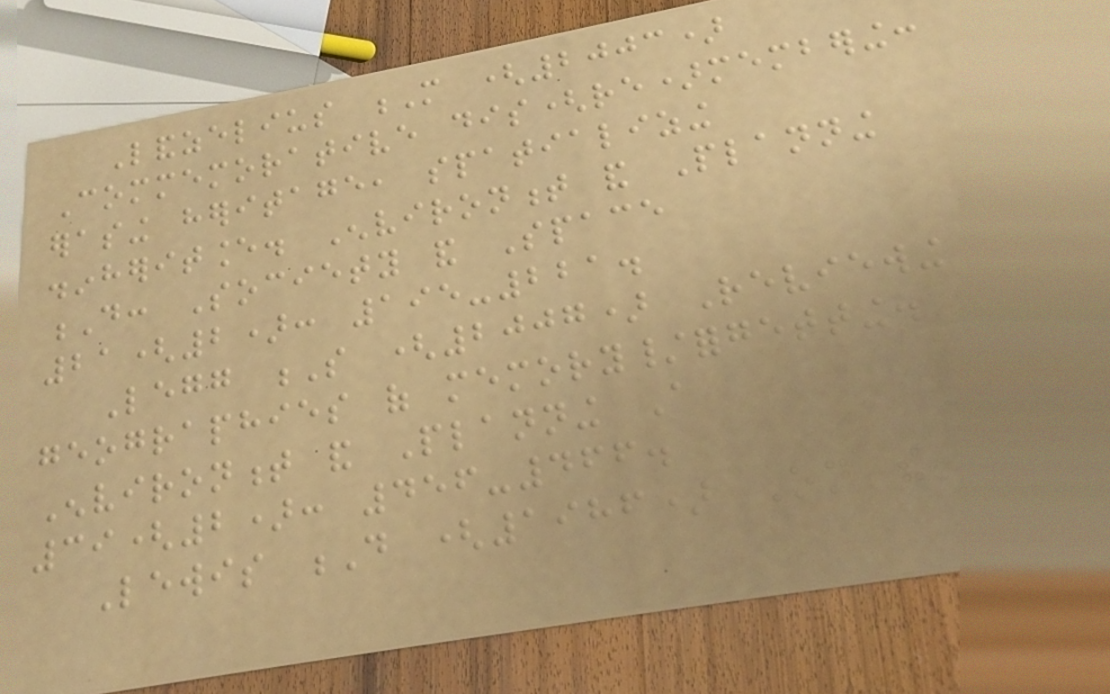Landzelius M (2003)
Commemorative dis(re)membering:
erasing heritage, spatializing
disinheritance. Environment and Planning
D: Society and Space
21(2): 195-221.
Legg S (2007) Reviewing
geographies of memory/forgetting.
Environment and Planning A
39(2): 456-466.
Lewis D (1986) On the
